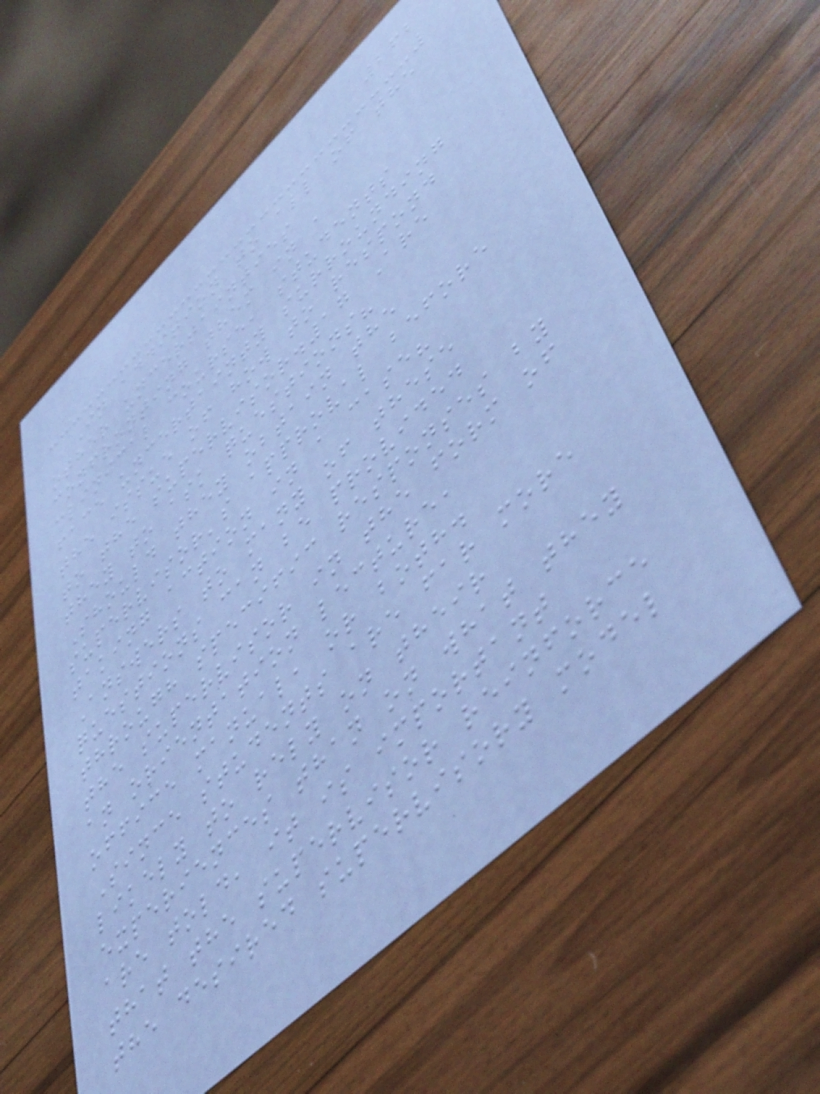262
In addition to all of the
other uncertainties
confronting them in a
clinical course, students
face uncertainty surrounding
the issue of how to respond
to the supervisor.17 Are
they to ask questions?
Should they obtain the
supervisor's approval before
taking action in a case?
Answers to many of these
questions can be provided
through specific responses by
the supervisor in the form of
an orientation lecture,
office manual, or both.
Since students are far more
likely to rely on their
experiences than on what they
are told, it is important
that the supervisor reinforce
the desired supervisory model
